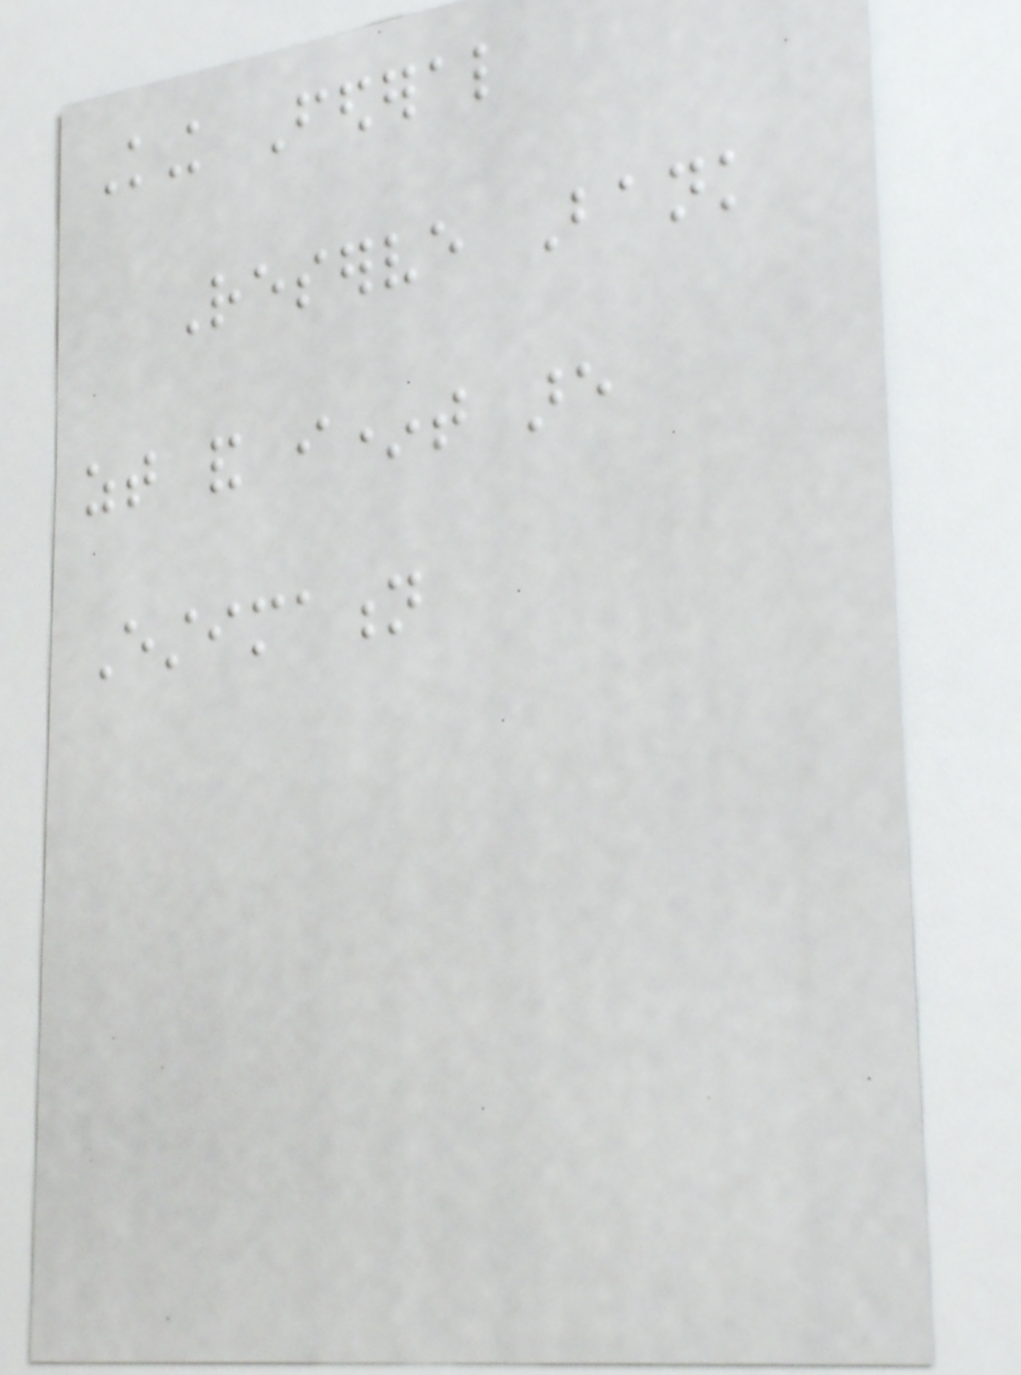King Federal
Reserve Bank
zt and i*t are
Estimation
